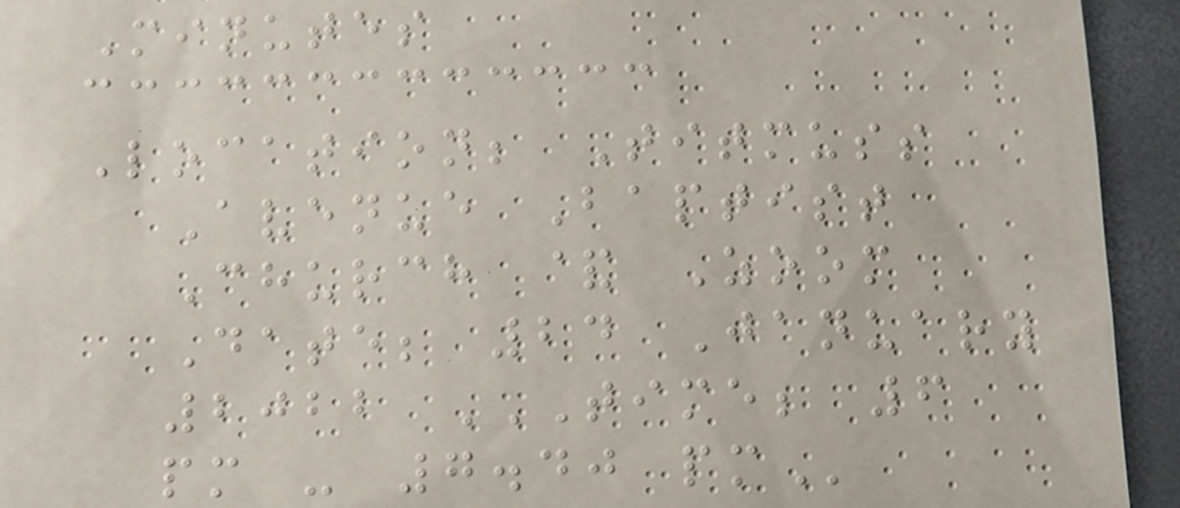Minutes
Location; Titmuss
Avenue Baptist
Church & Zoom
Date; 24 January
2022 TIME; 6
PM - 7.40 PM
